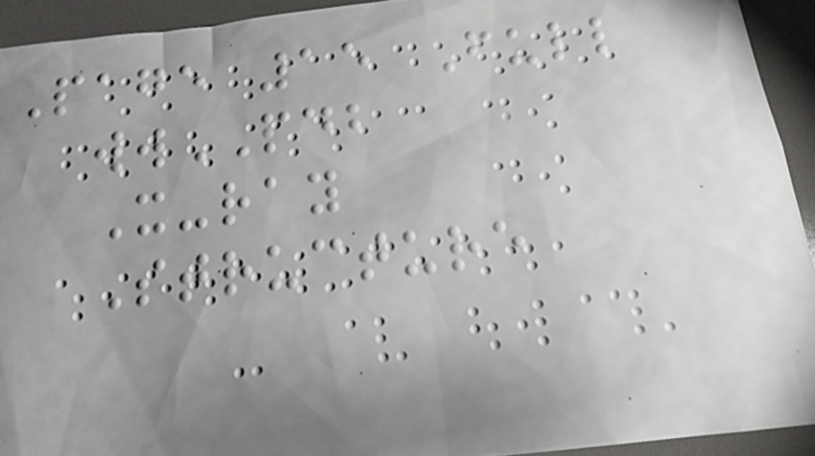Page 15 Full
wwPDB
X-ray
Structure
